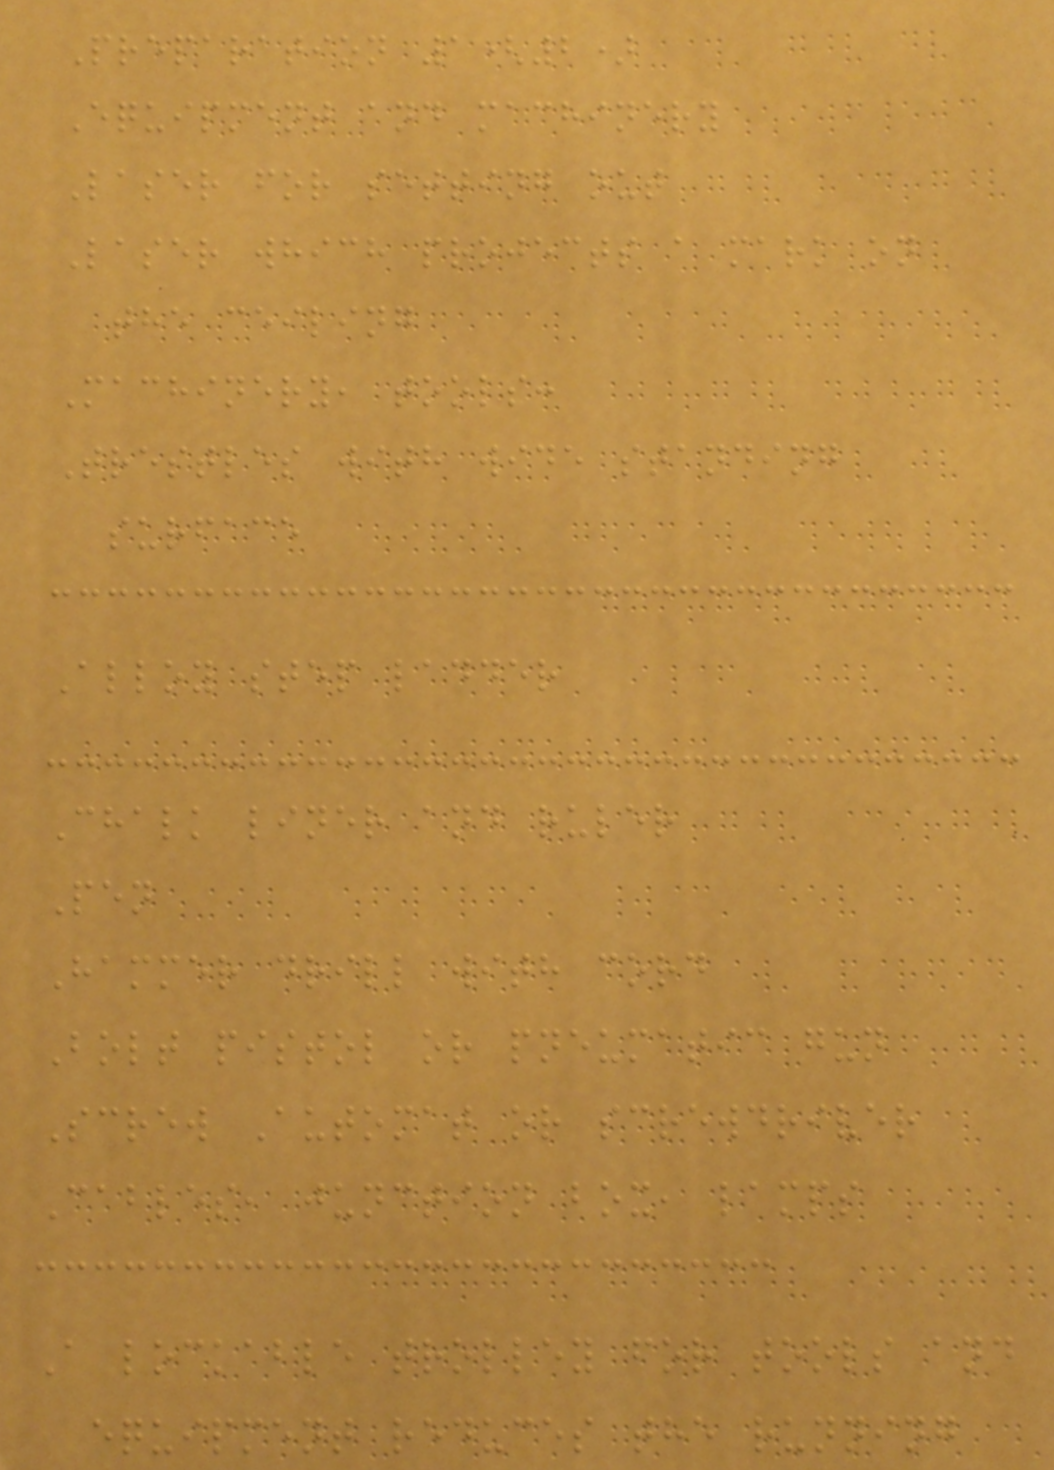Preparation 1(2)
Equipment and machinery
Laser for setting out
Laser which projects a mark on
the ceiling
Machinery, tools:
Trestles with wide standing
surface
Alloy step ladder
Chalk liner and ruler
Pen
Hammer drill with cord
Bolt pistol or pneumatic gun
Screw Automat or screwdriver
Cables, junction box, lamps
A lockable trolley for tools and
equipment reduces the running
